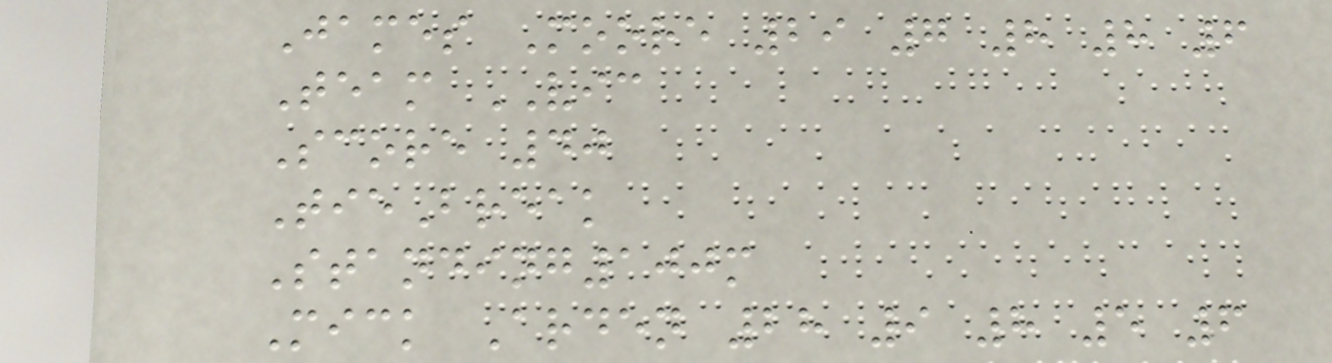James Moore 29 7 8 8 6
Team VIC
Score 40
TieBreak
Standing100m
Mick Arden 28 9 8 5 6
